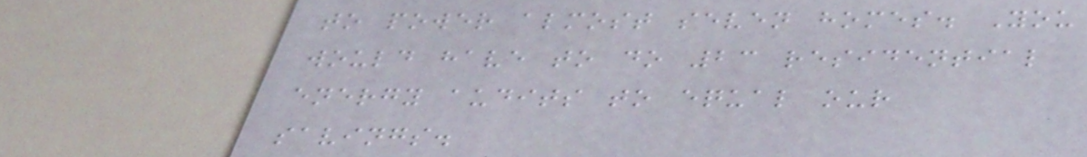to power almost seven homes. You
would have to do 23 residential
energy audits to equal our
savings.
